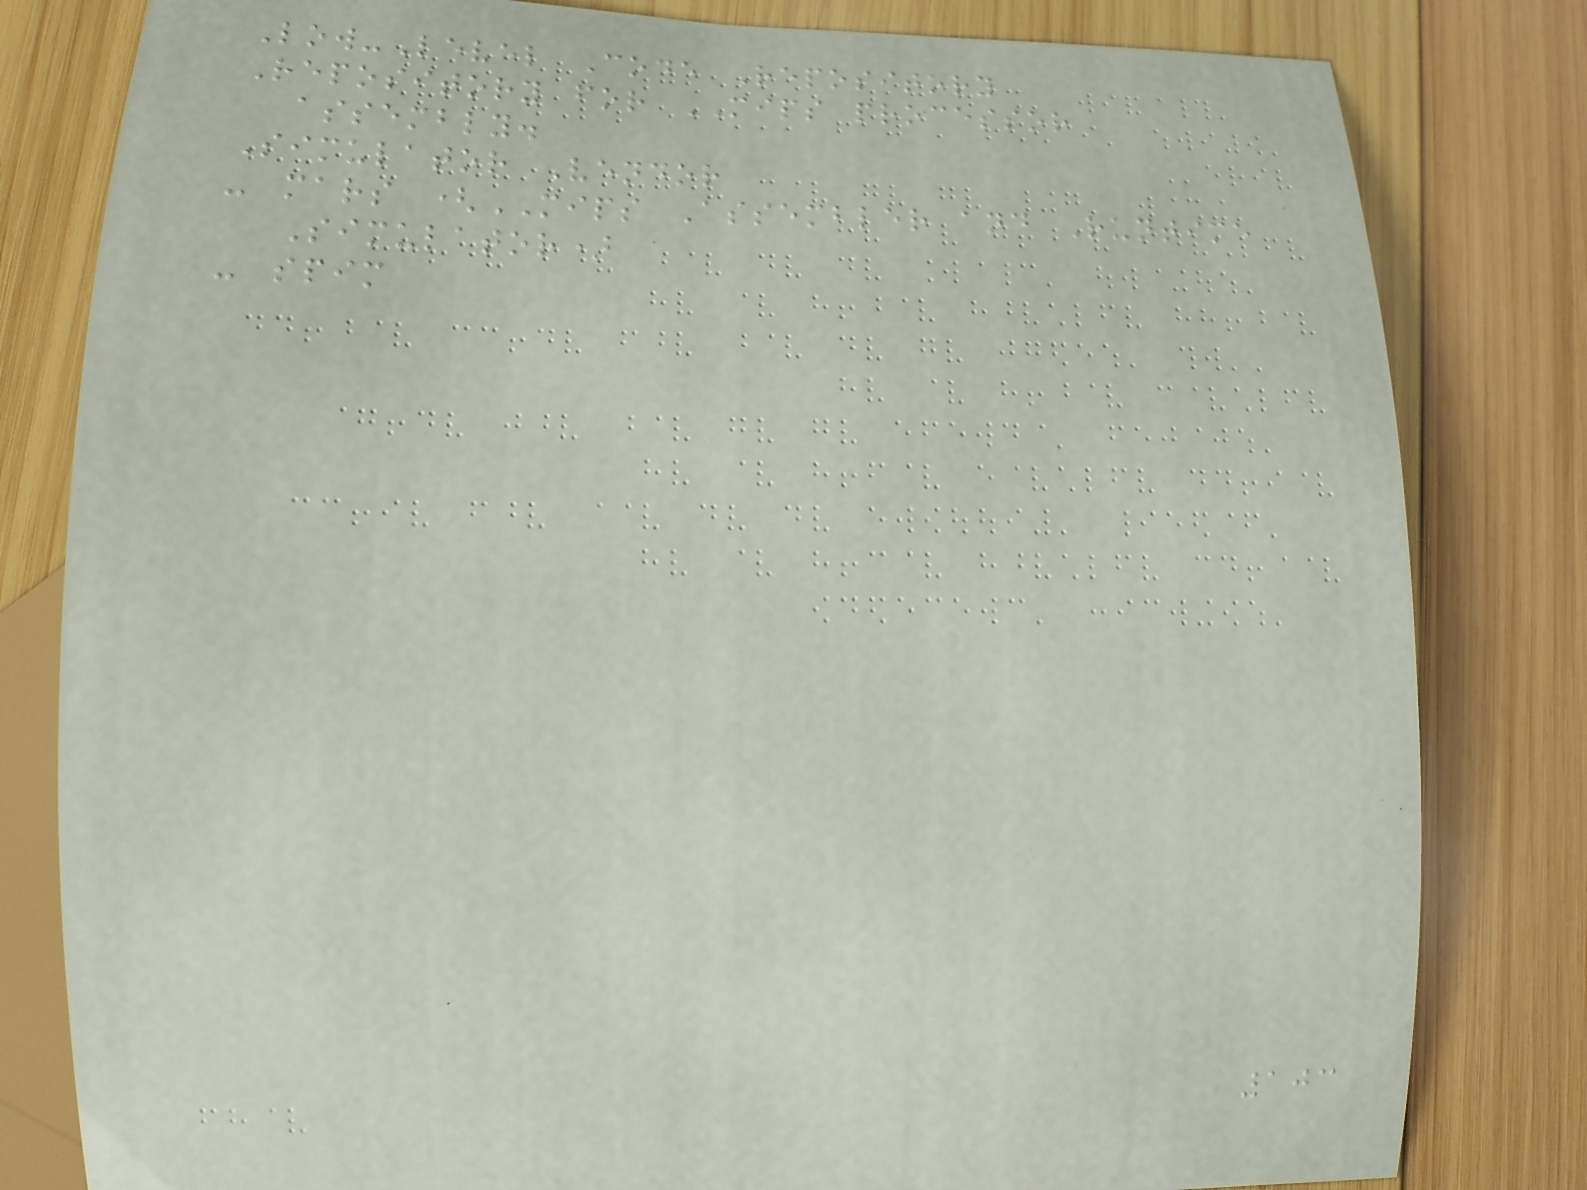Low-Level Code Repository
Repository for MIPS processor
assembly.
Simulator Vendor
- mars (MIPS Assembler and Runtime
Simulator)
- spim
103
